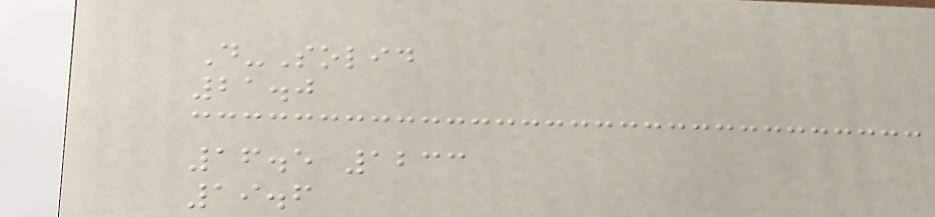D-Solid
21.0
16.5 1233
19.6
